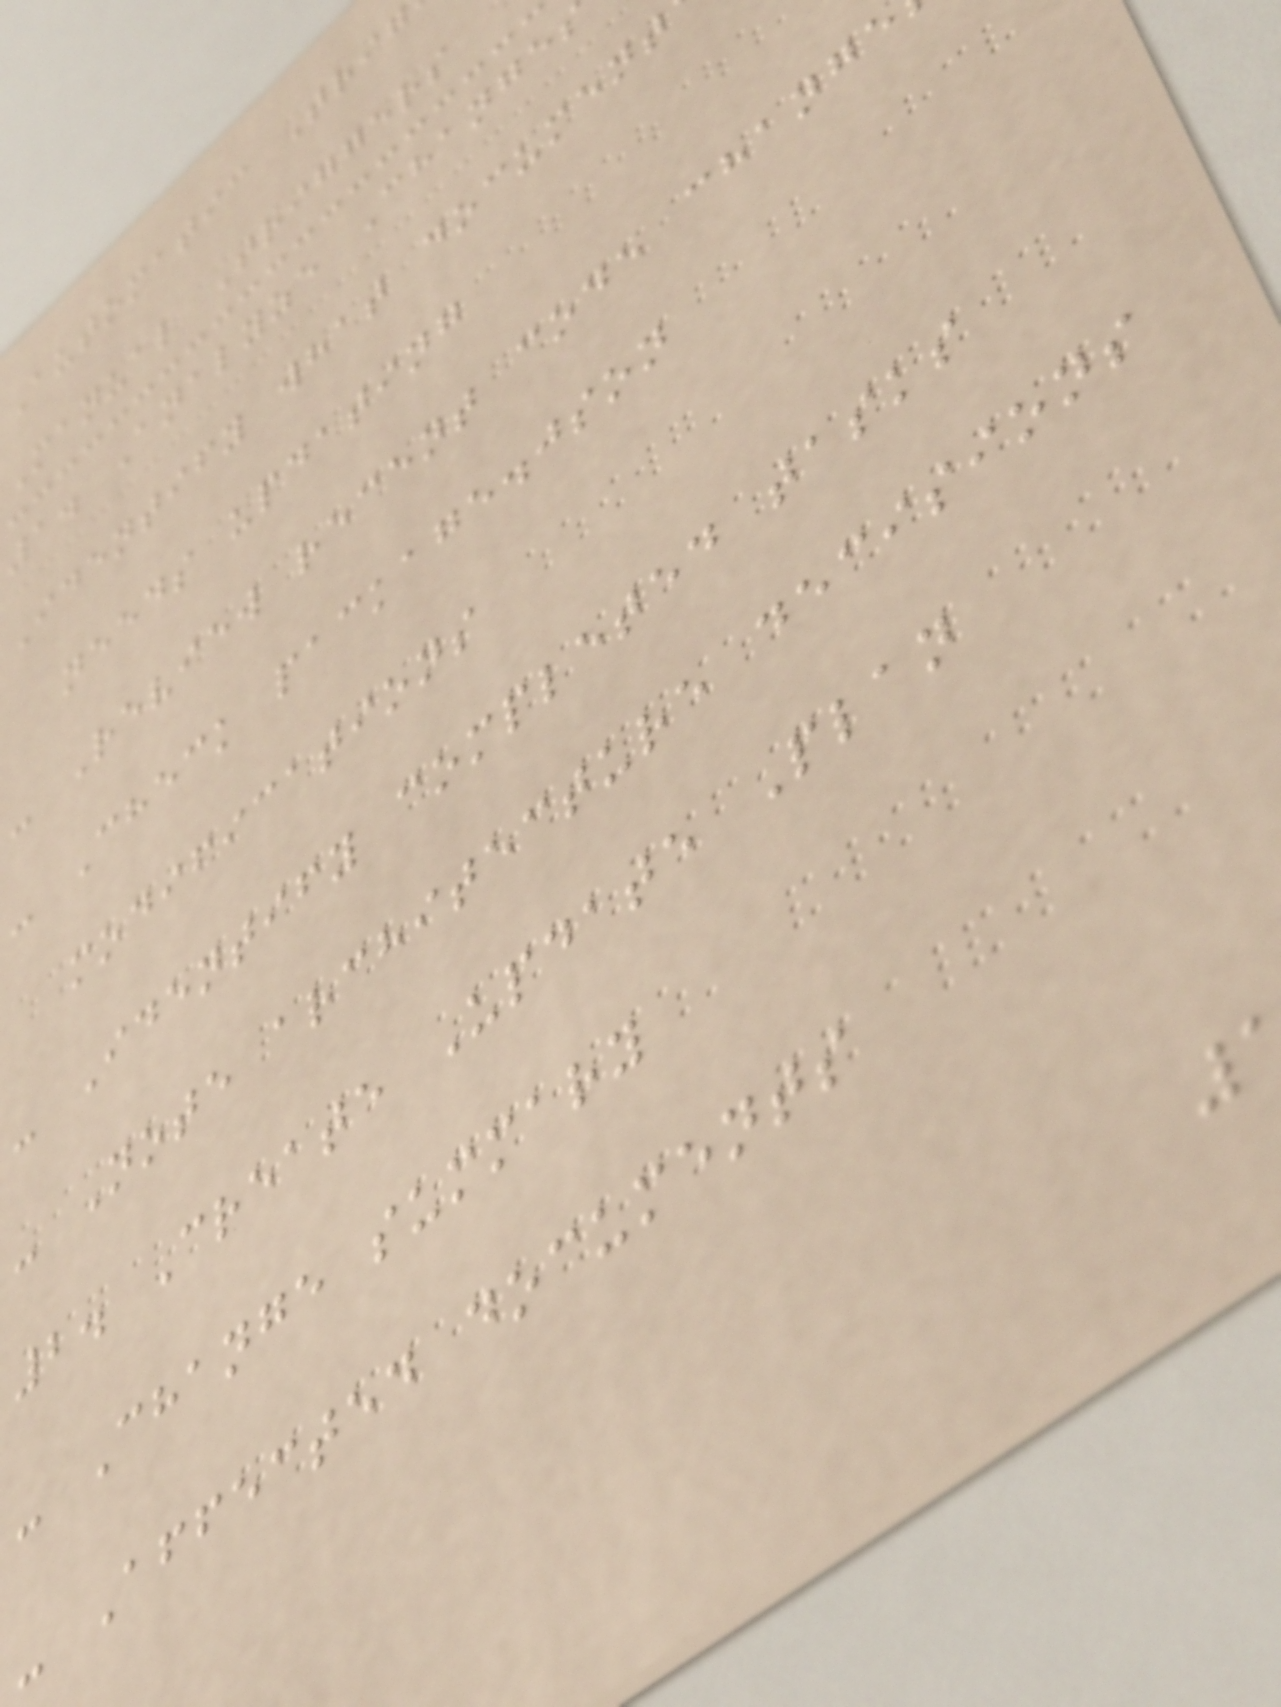Automatic Trig
Manual Triggers
1. Analyze Change
Identify what document
needs updating
- Review recent code change
- Check package.json
modifications
- Identify completed tasks
- Note architecture decisions
2. Create Update Plan
- Change summary
- Affected documents
